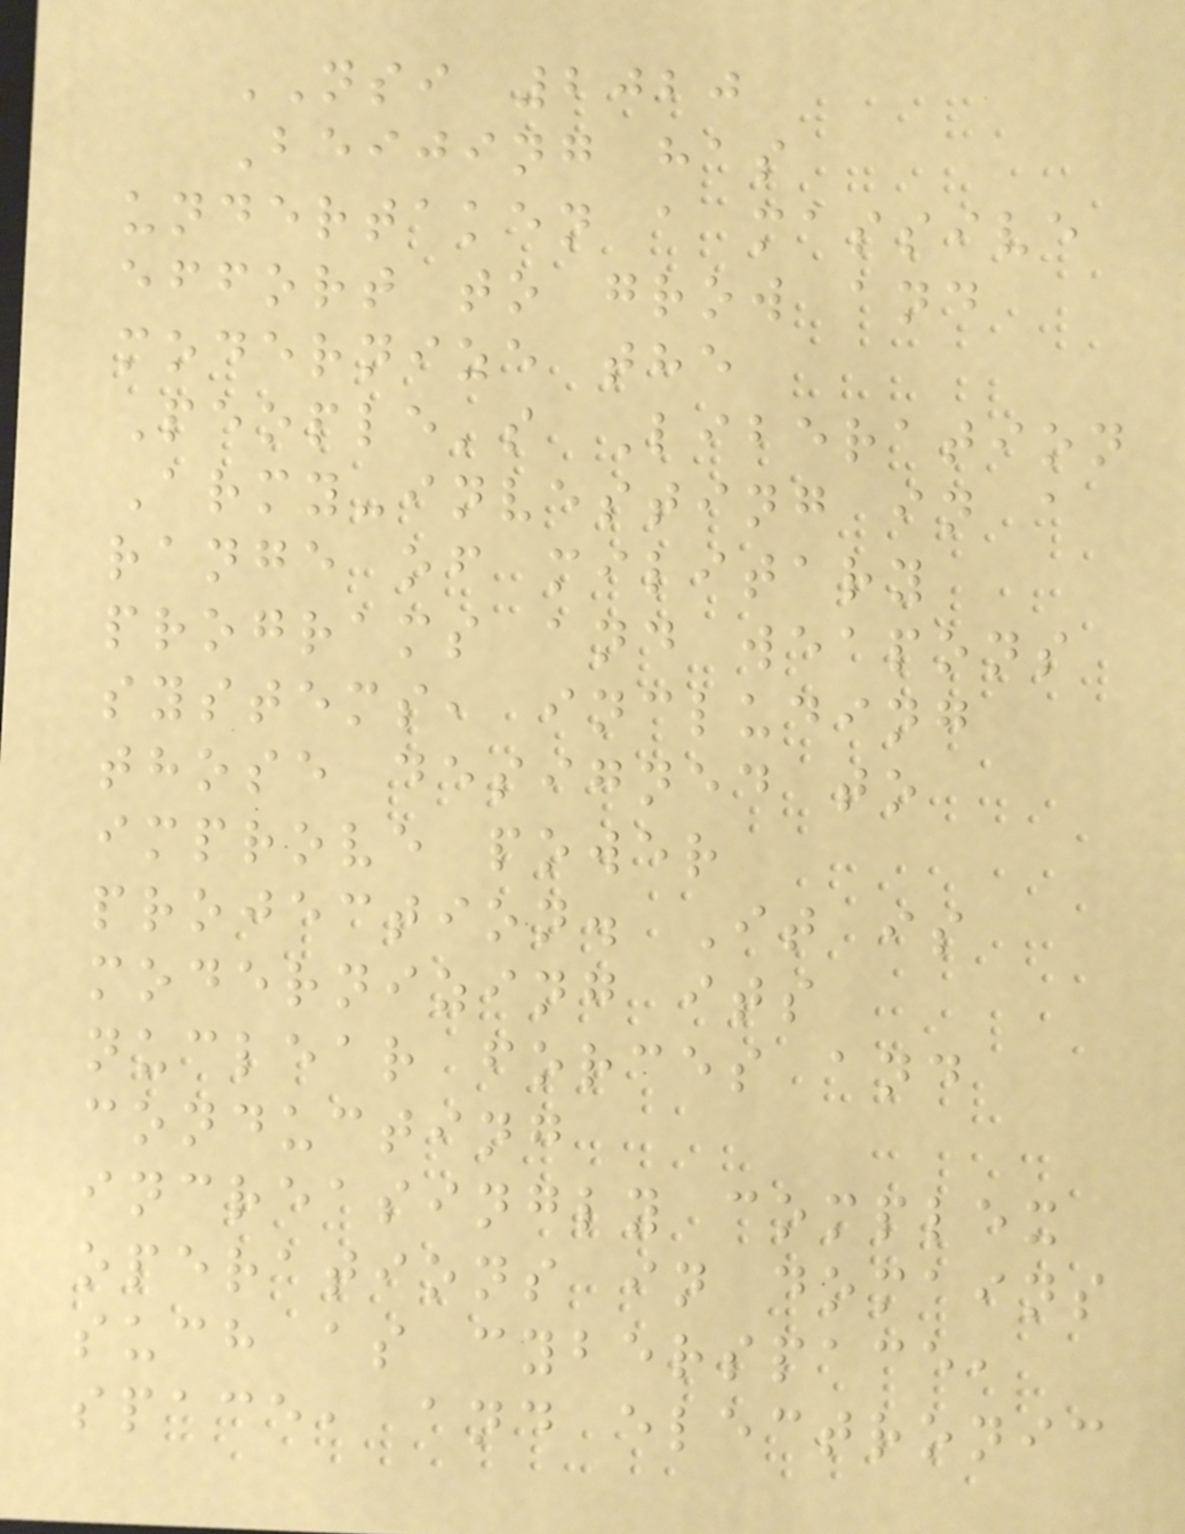NSI 2020
Beijing has
undertaken a massive
effort to grow and
modernize the
People's Liberation
Army-investing in a
range of military
programs and weapons
systems, including
those designed to
improve power
projection. It is
modernizing its
nuclear forces and
conducting
increasingly complex
operations in domains
such as cyberspace,
space, and electronic
